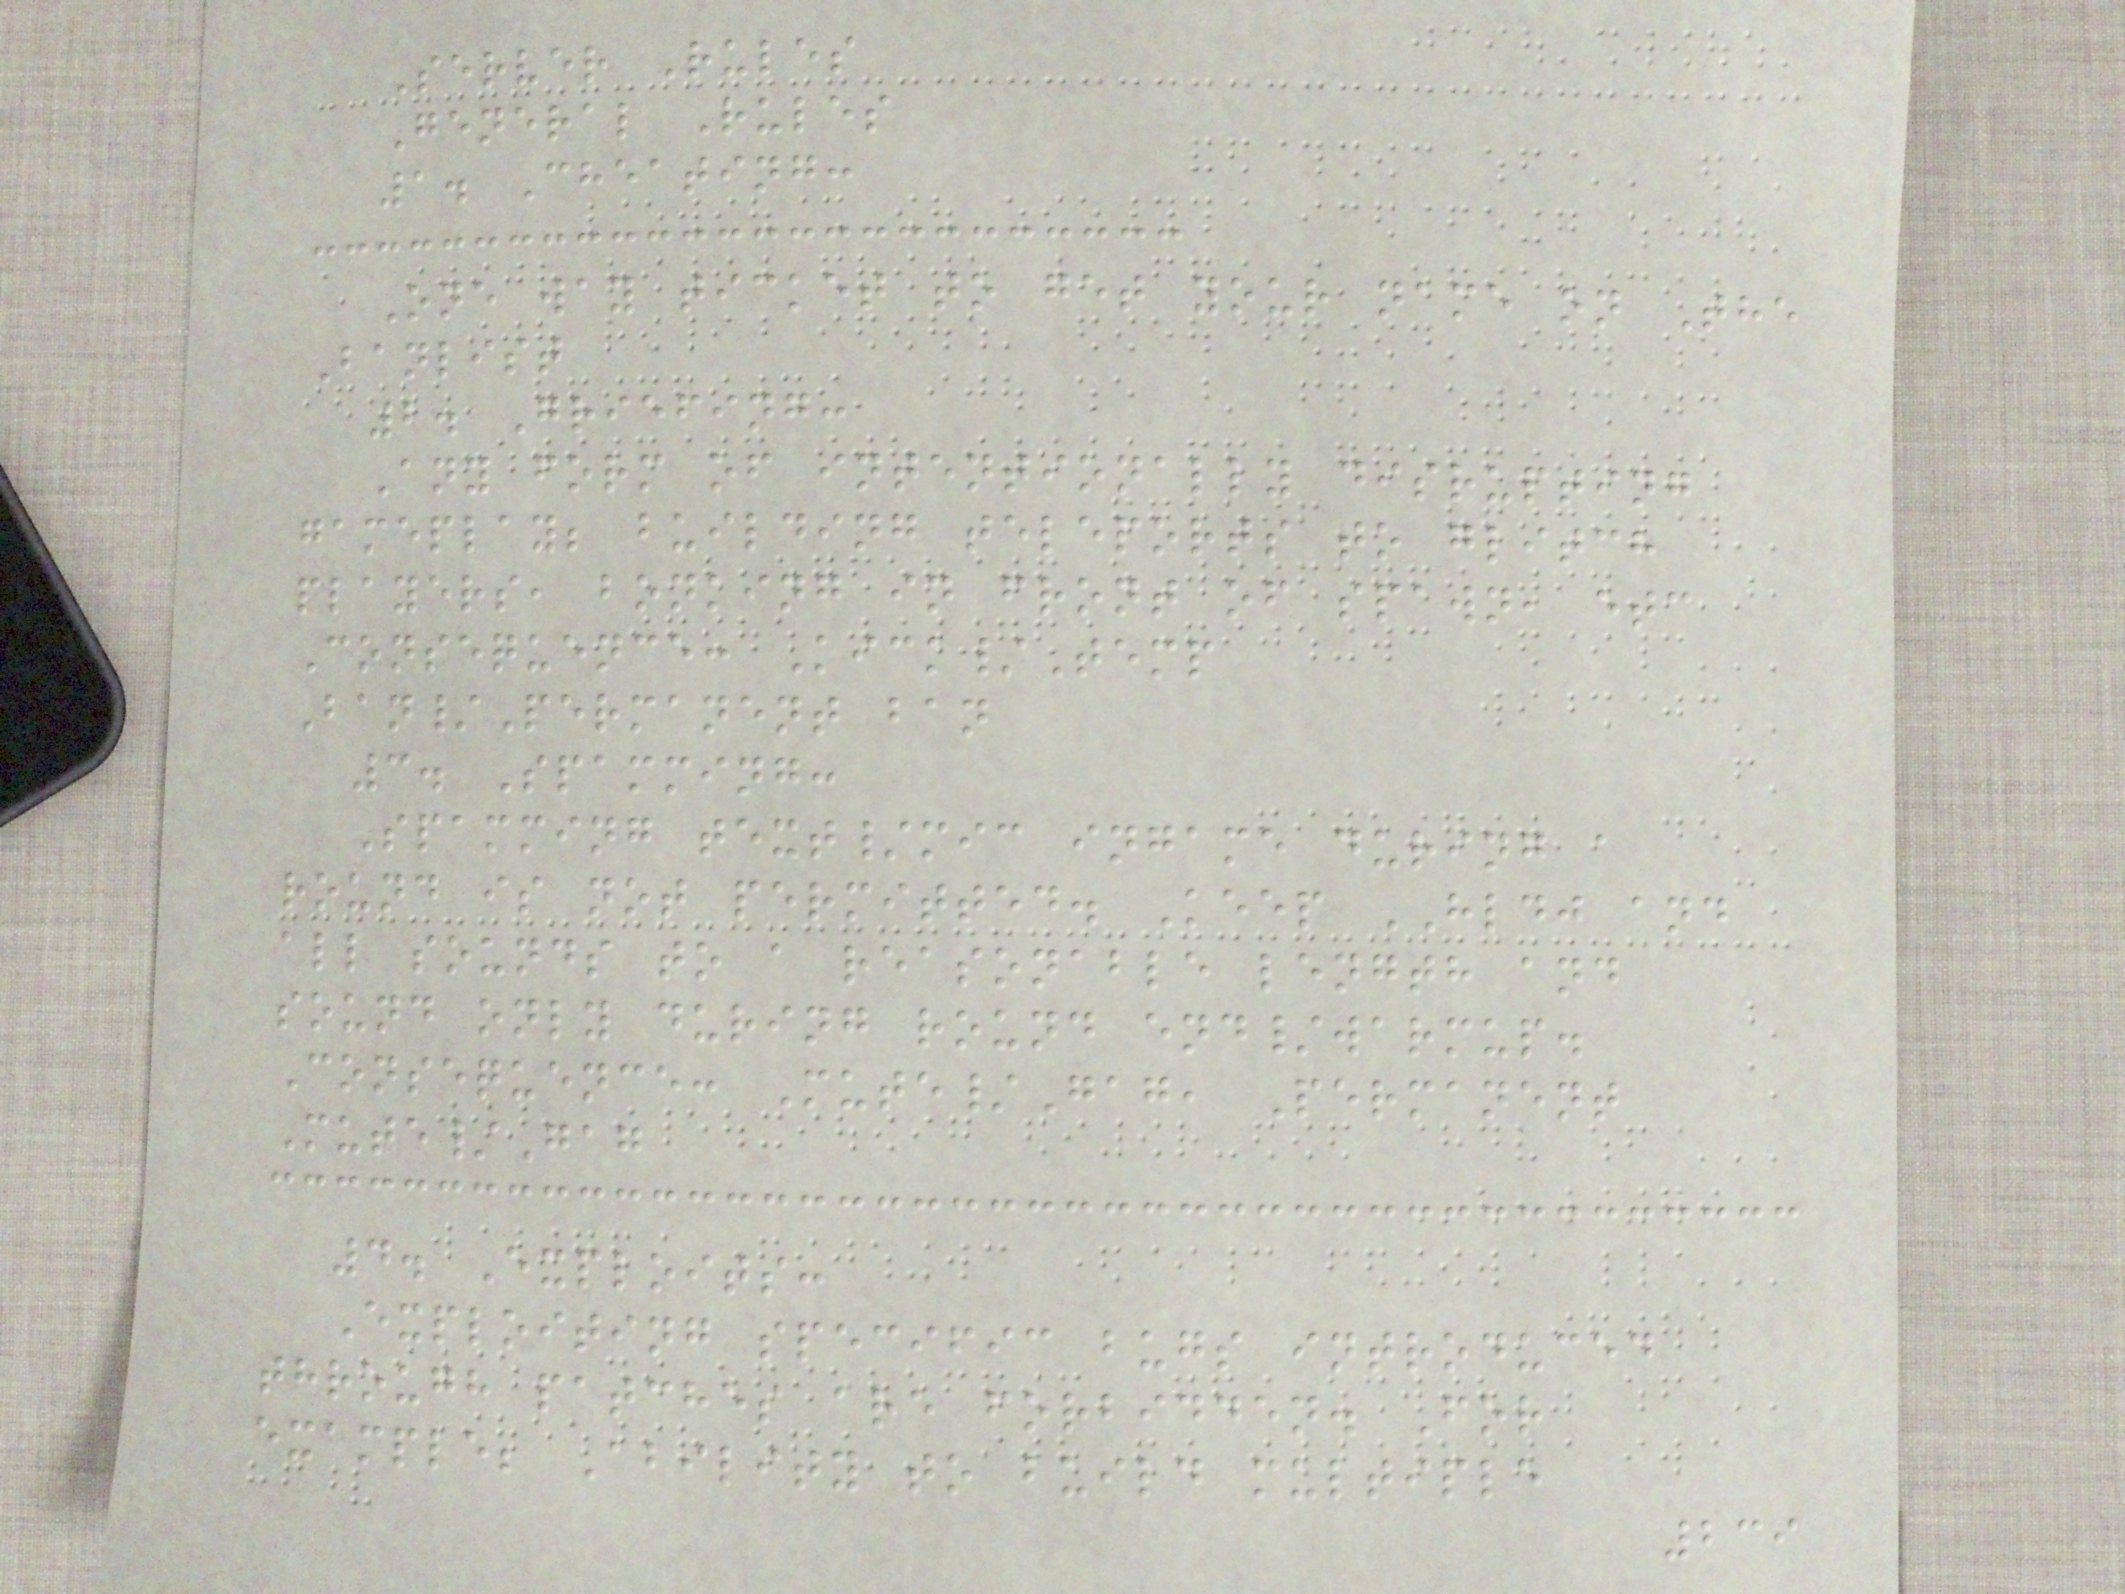Server Rules
General Rules
1. Cheating:
One way ticket to get your name on The
Banlist
2. Griefing:
Any form of intentionally disrupting
gameplay; building teleports to glitch
players, bonking in front of spawn, etc
Consequence: Kick/Temp
Ban/Permanent ban
3. Spamming:
Spamming text/mic ingame during a
round is not permitted. Keep HLDJ and
all sounds to a reasonable length and
sound only during round end/warmup.
Consequence: Mute/Gag, Permanent
Mute/Gag
4. Exploits:
Exploiting specific bugs introduced
through patches are forbidden. For
example; Ability to build multiple
239
